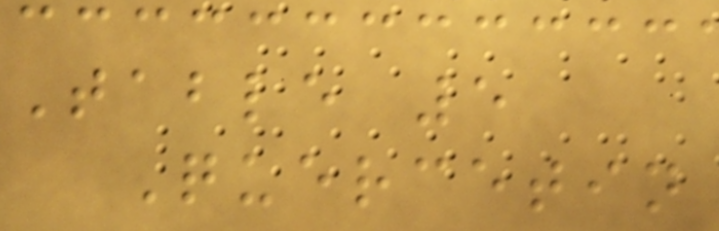Table 5
Quercetin
